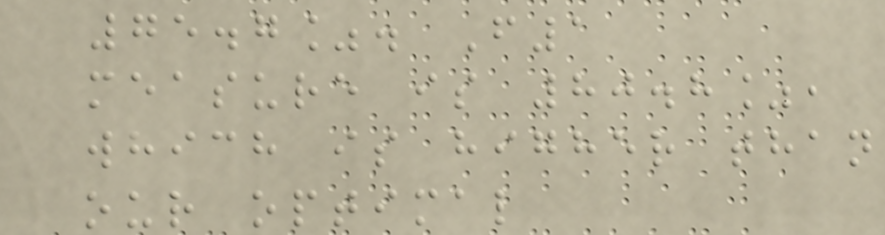75.7%. F1
measure is 80.8%,
which is higher than
our optimal
